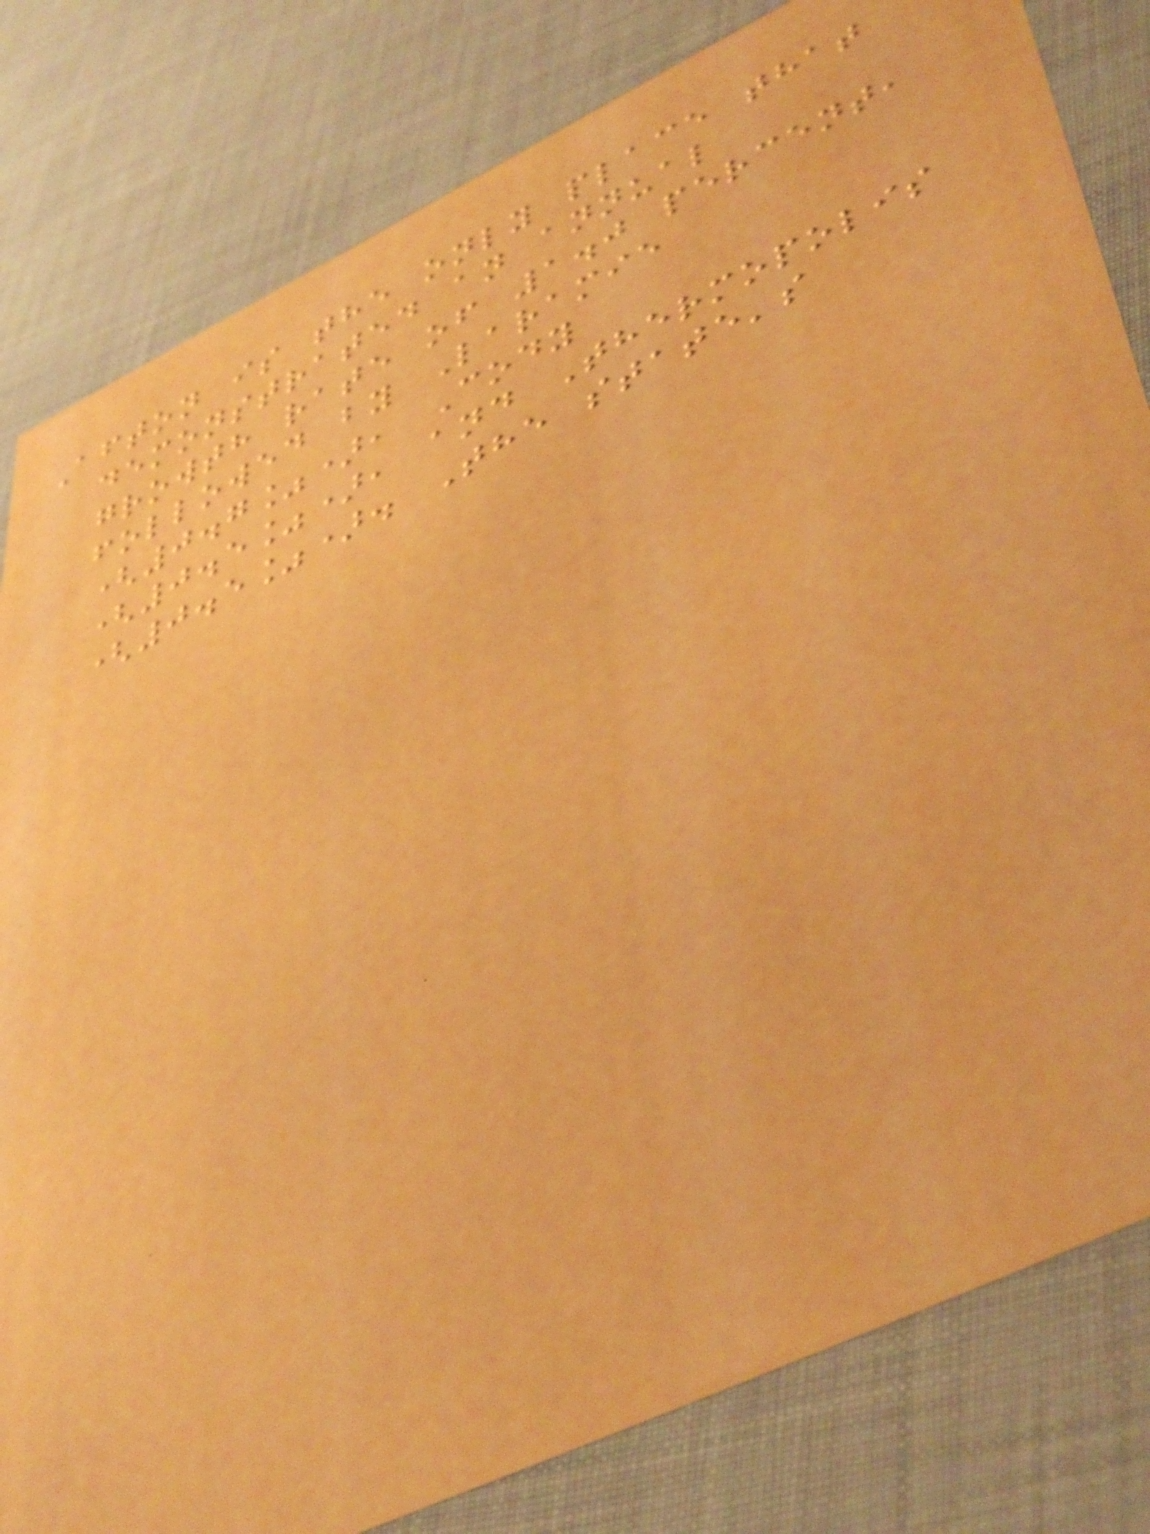Afton is the only place that
demonstrated an annual
growth rate of 1.0 percent,
followed by Laramie
(0.7%), Cody
(0.5%), and Thermopolis
(0.5%). The state's
